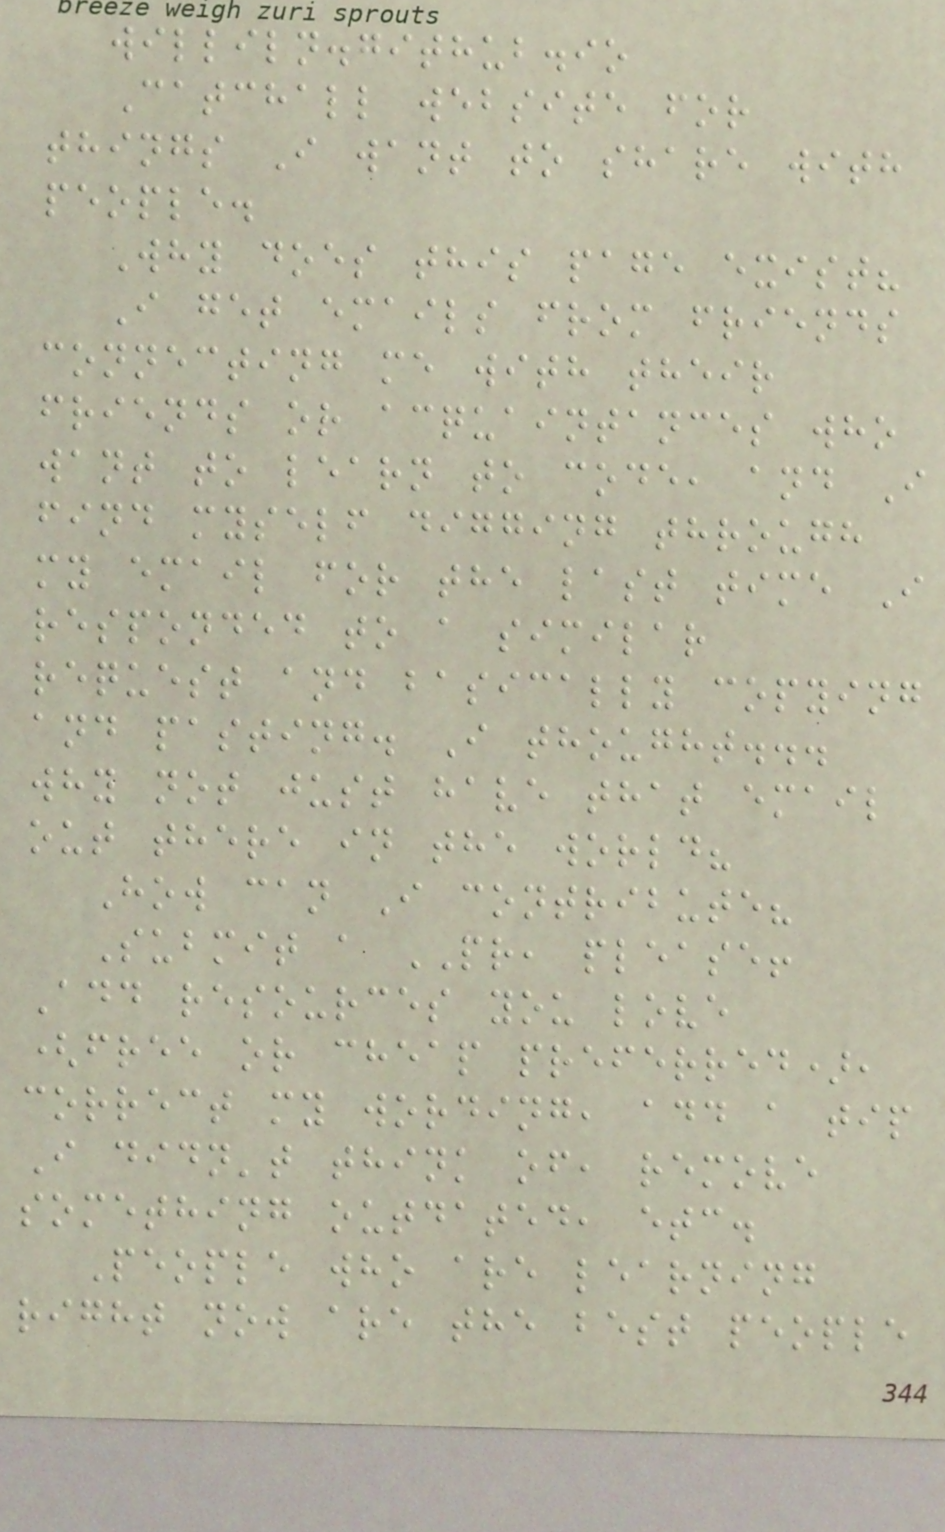williln.github.io
Catchall website for
things I want to share with
people.
Why does this page exist?
I get emails from friends
connecting me with their
friends or acquaintances who
want to learn to code, and I
find myself digging through
my email for the last time I
responded to a similar
request and basically copying
and pasting. I thought...
why not just have that email
out there in the world?
How can I contribute?
Submit a PR, please!
Add resources you love
(free or cheap preferred),
correct my wording, add a tip
I didn't think of, remove
something outdated, etc.
People who are learning
right now are the best people
